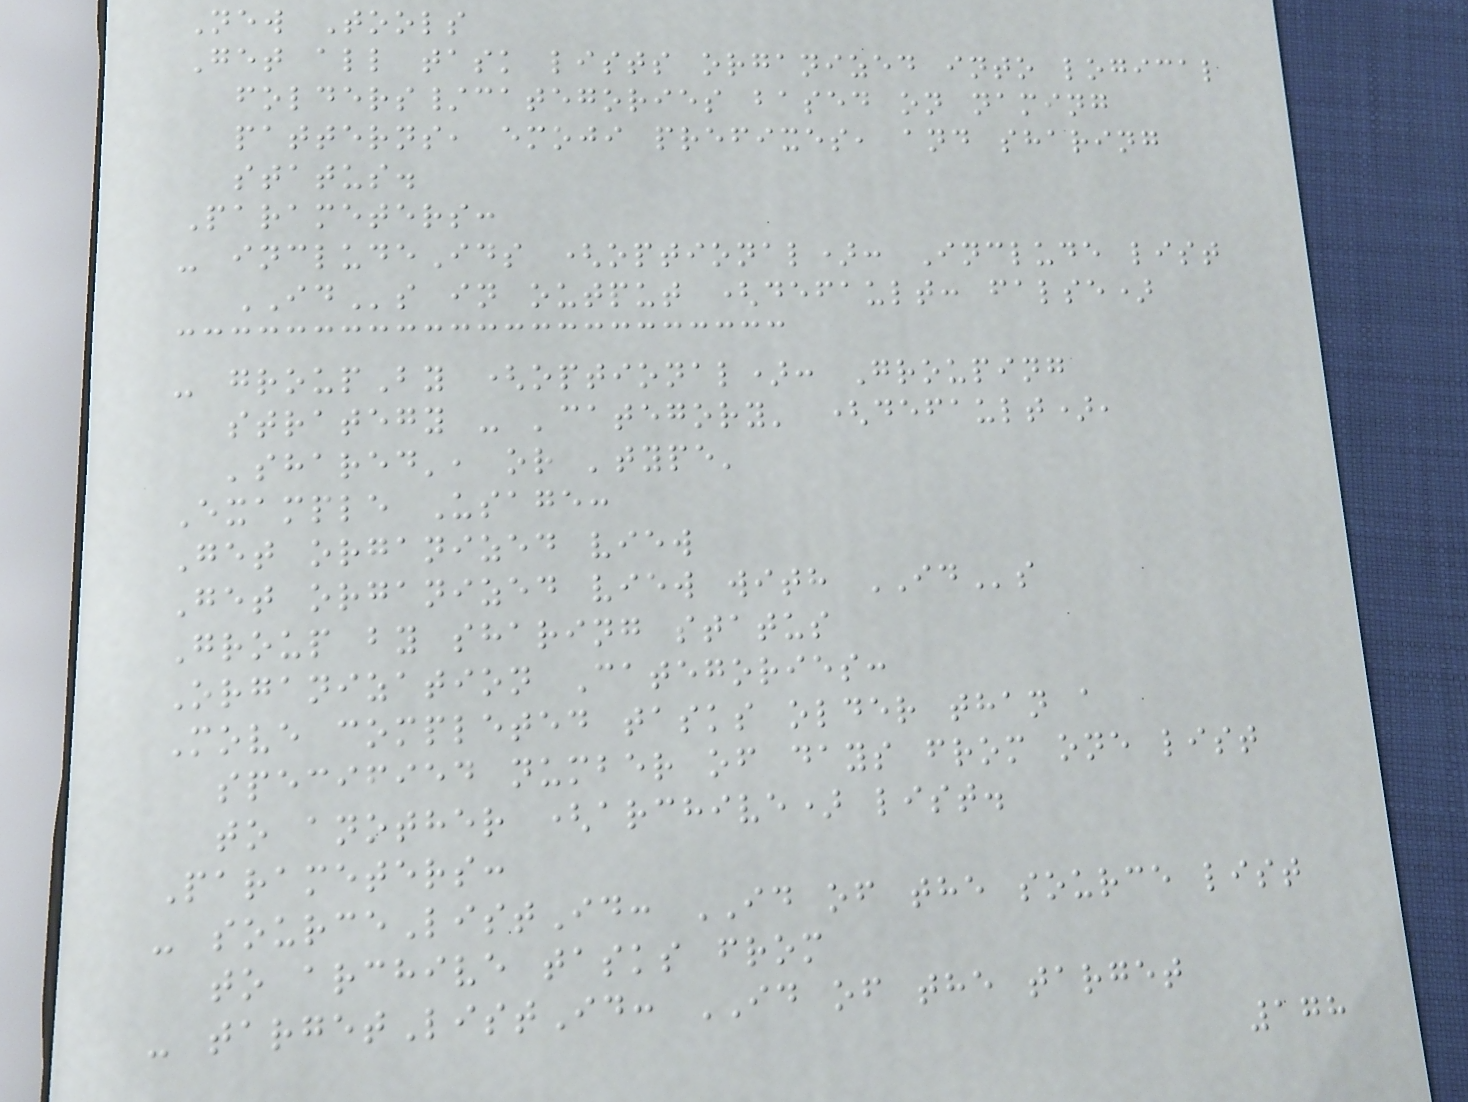New Tools
Get all task lists organized into logical
folders/categories based on naming
patterns, emoji prefixes, and sharing
status.
Parameters:
- includeIds (optional): Include list
IDs in output (default: false)
- groupBy (optional): Grouping
strategy - 'category' (default),
'shared', or 'type'
Example Usage:
Get organized view
Get organized view with IDs
Group by sharing status
Organization Categories:
Move completed tasks older than a
specified number of days from one list
to another (archive) list.
Parameters:
- sourceListId: ID of the source list
to archive tasks from
- targetListId: ID of the target
178
